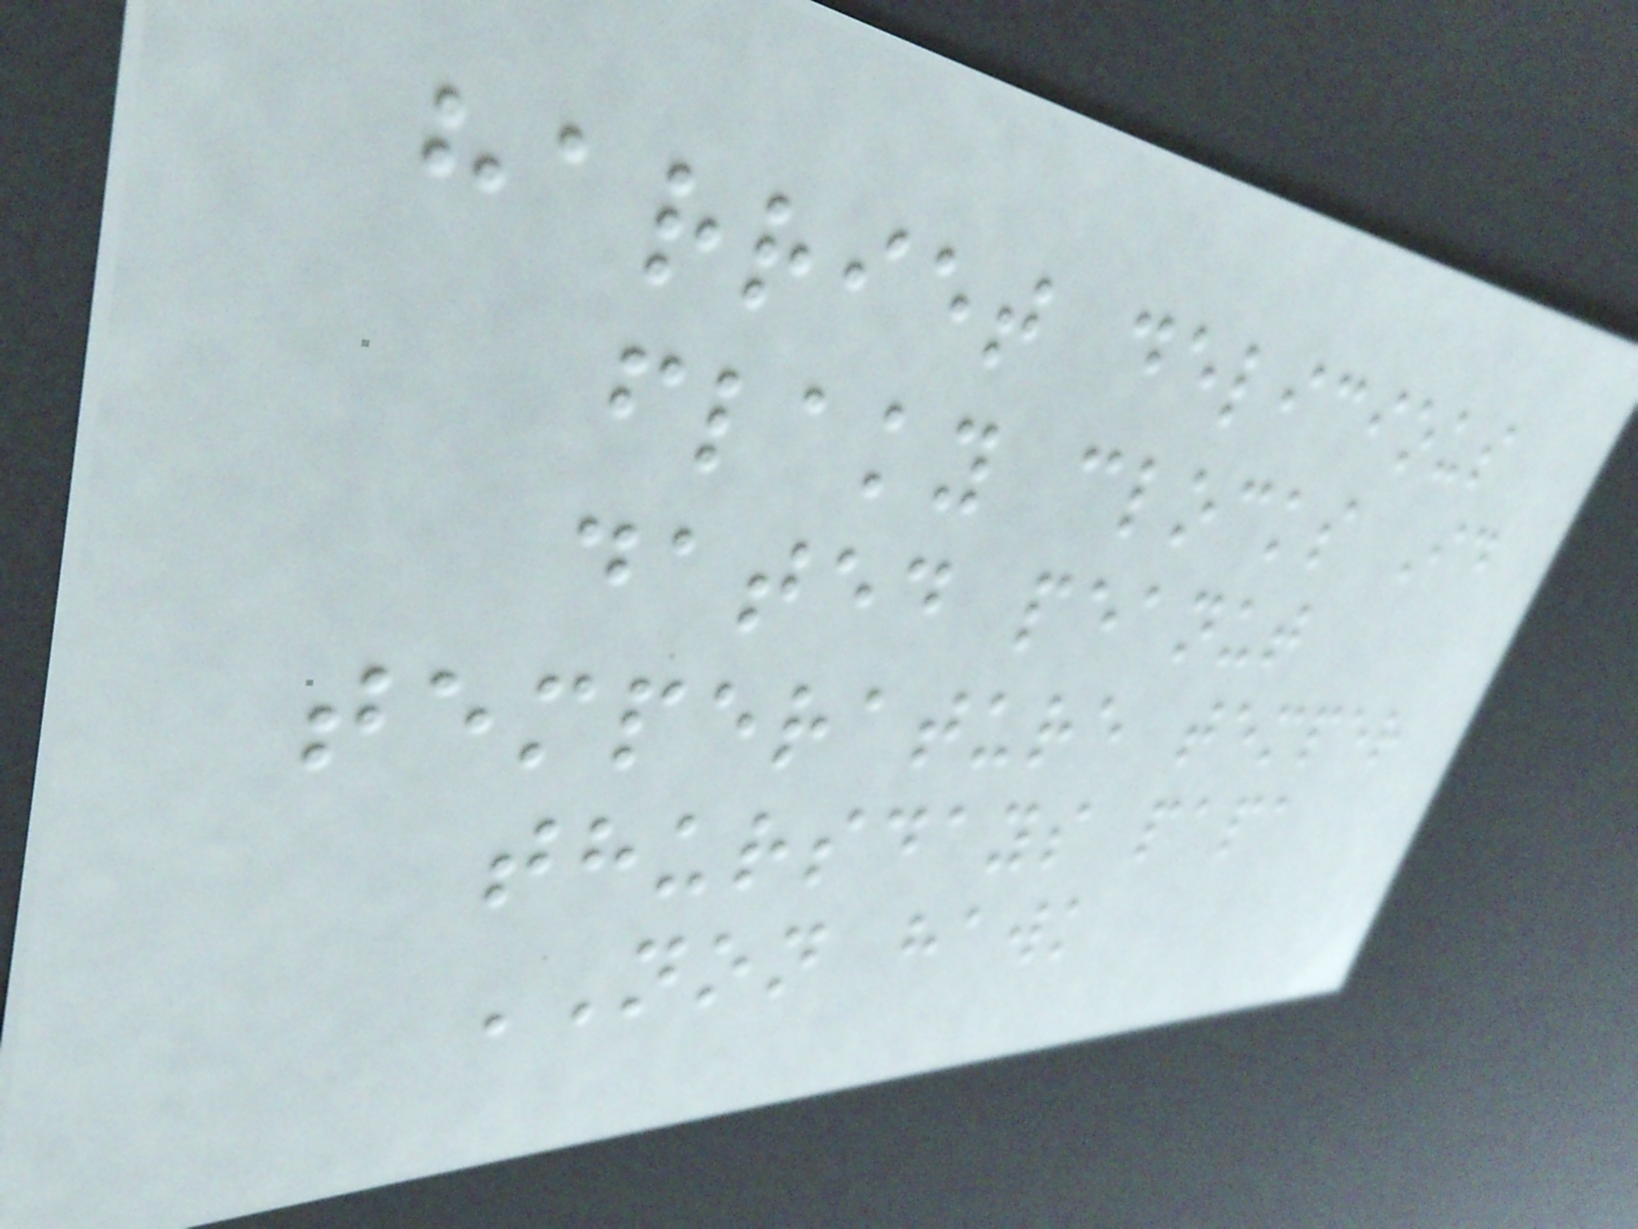harriet delicious
flaky clocks Id
dated peanut
temperature temper
thursdays papa
NON hawk
